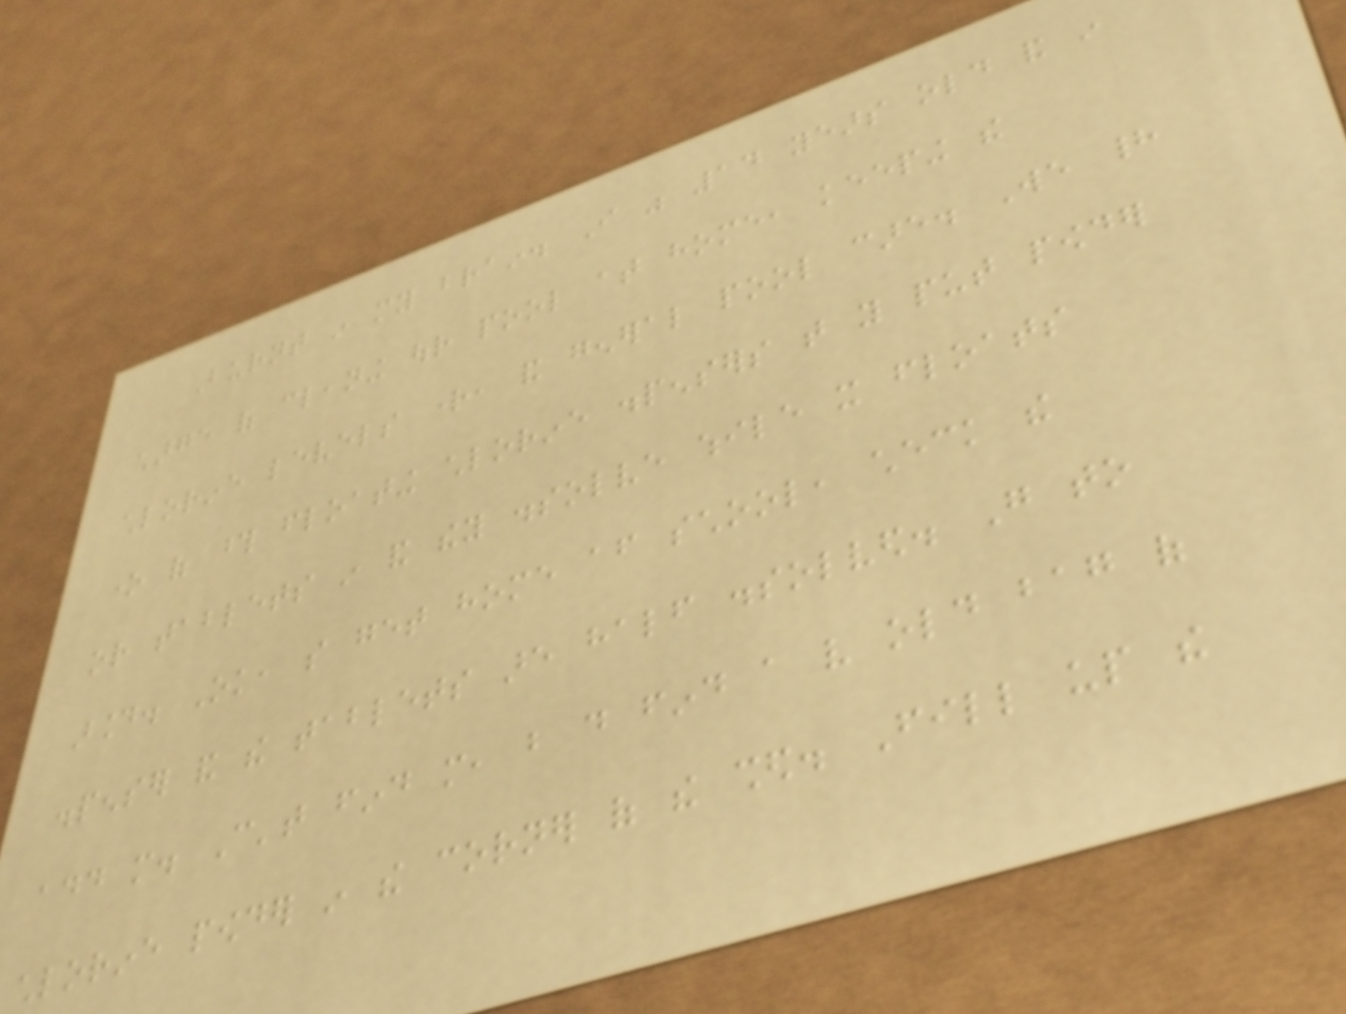Burnt in my brain. I was 14 years old and in
charge of cleaning our pool at home, keeping the
chlorine levels right, and general pool care. We had
one of those floating chlorine dispensers that you put powder
or tablets in and they dissolve while it floats
around. Ok, so get home after school, check the
dispenser and the tablets are half dissolved. Go to
add more. Can't find more, but do find a very old bag of
chlorine powder in the corner of the shed. Fill up the
